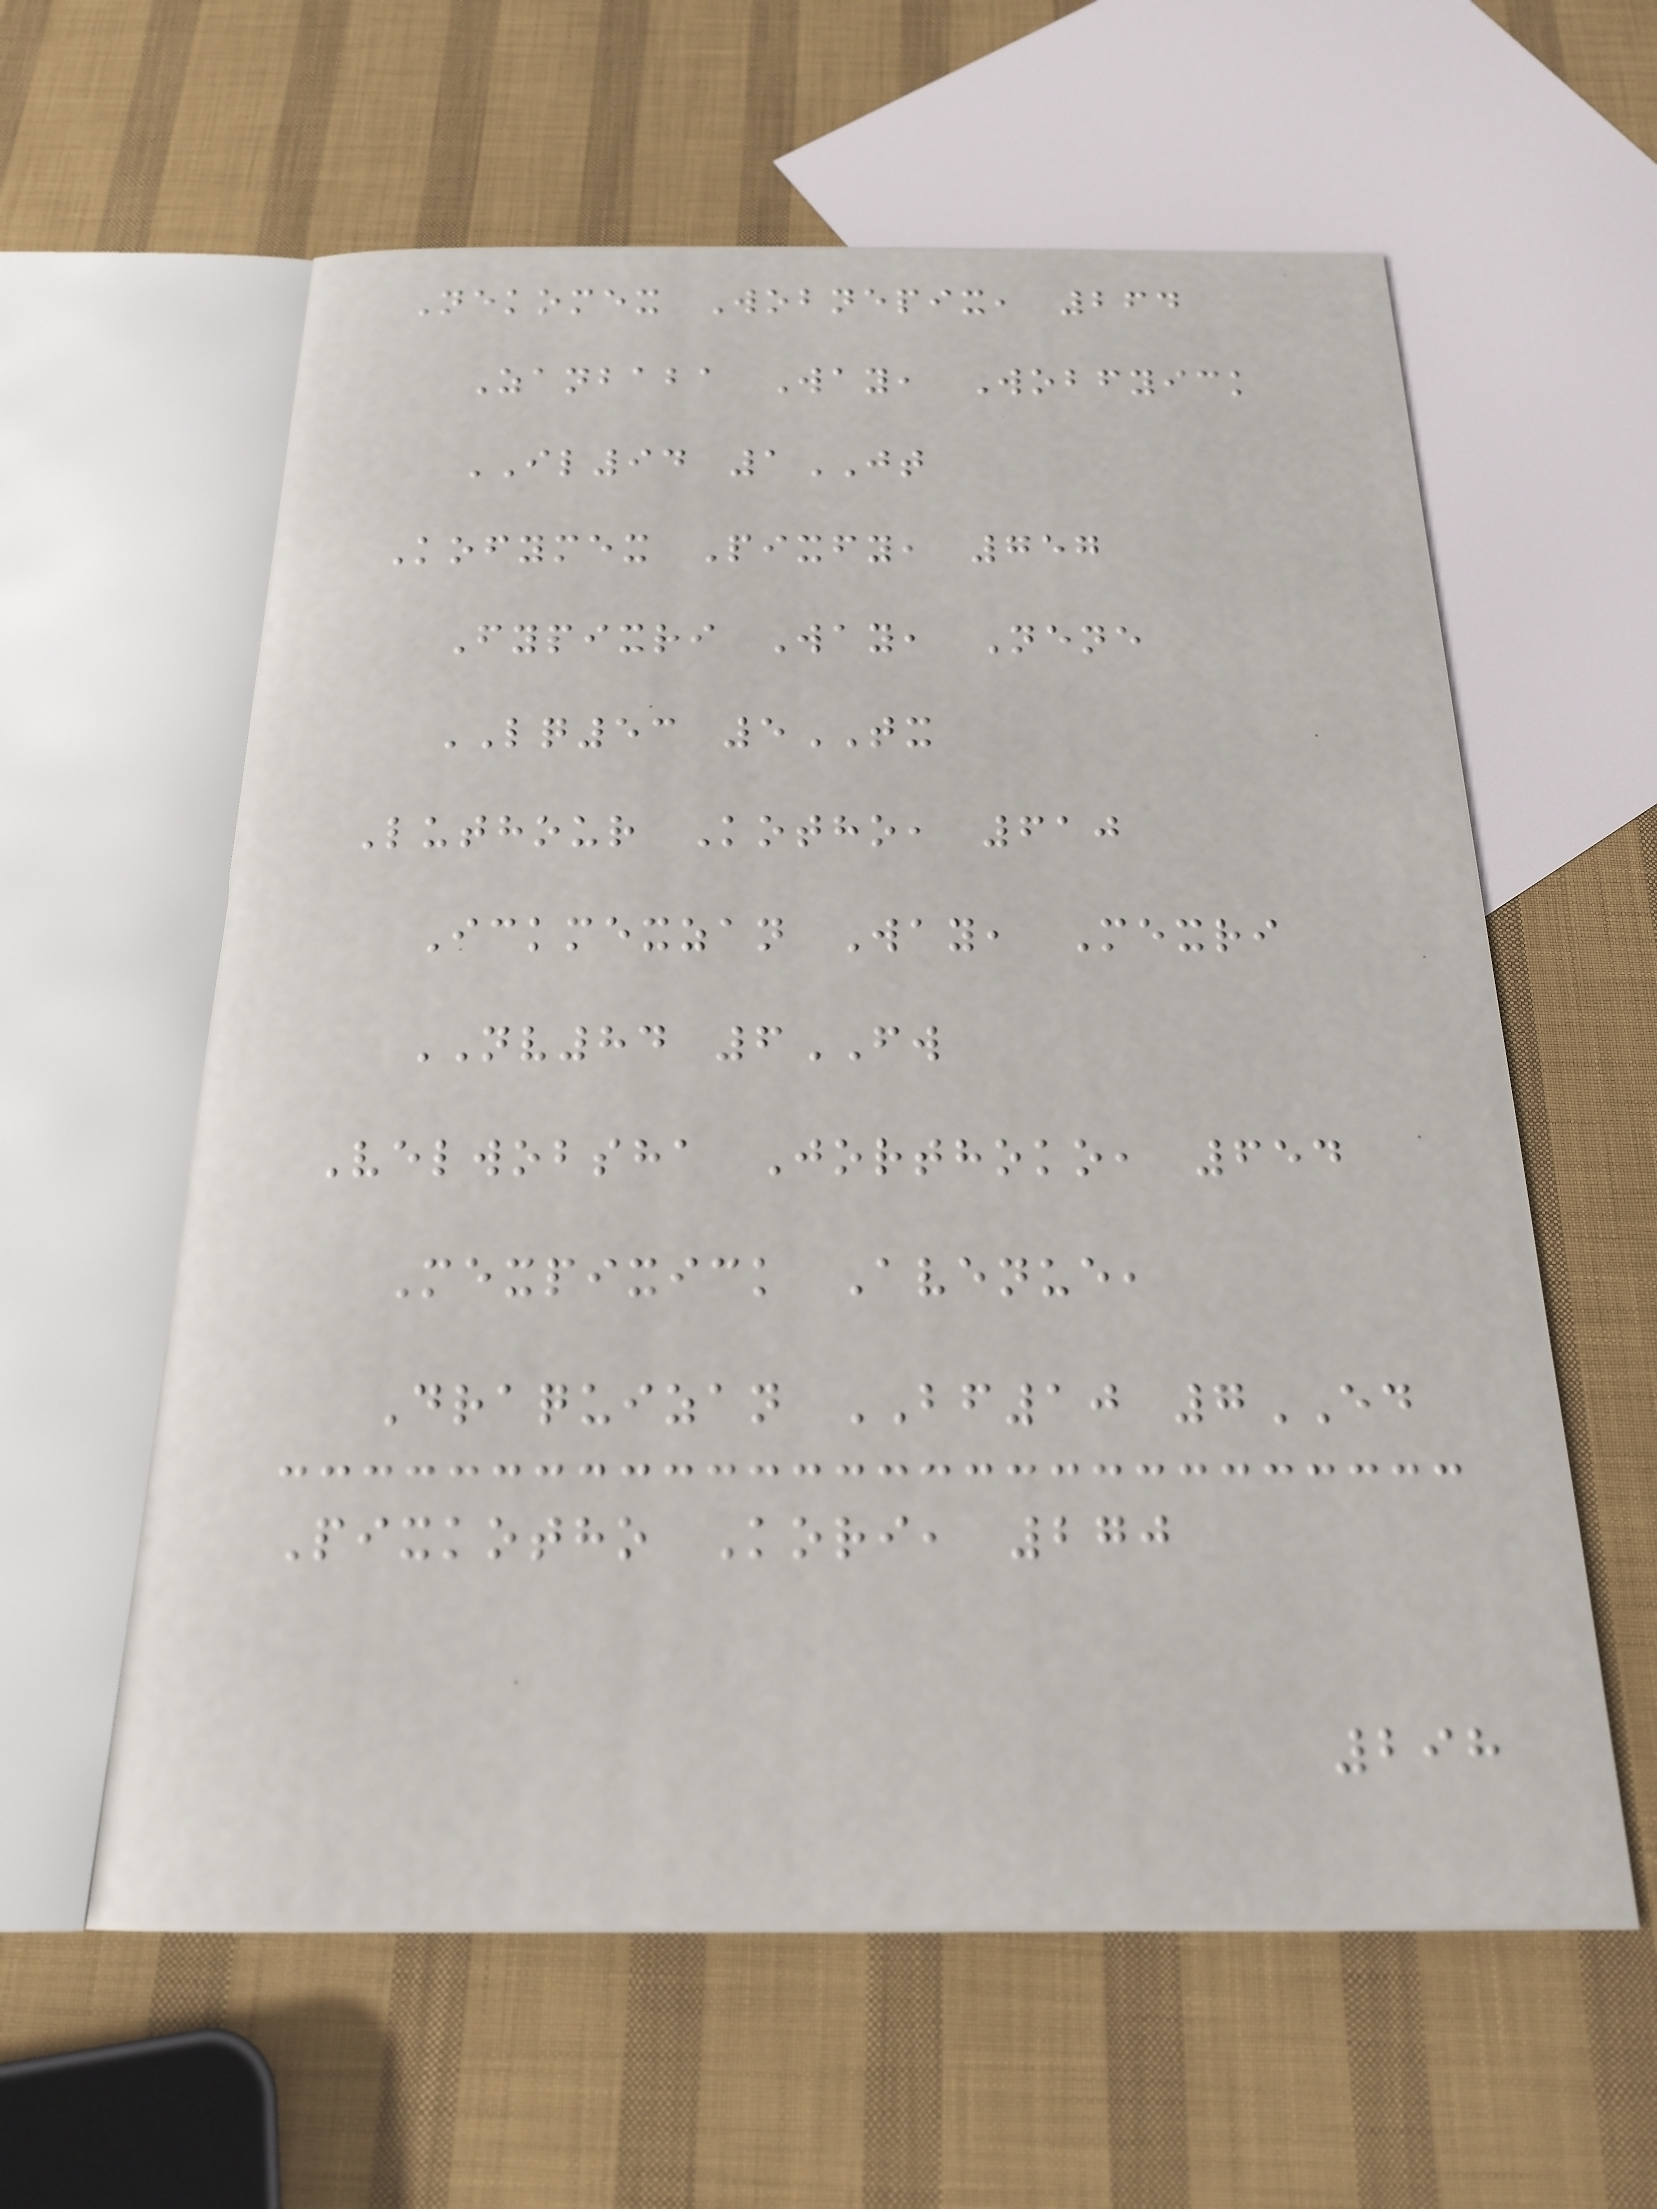Nekomex Wobnepix, 264
Zanbaba Way, Wobfyick
IL94 1JT
Kofymex Pixfy, 757
Fypixri Way, Nene
LQ53 5TX
Luthour Kotho, 610
Ickmexzan Way, Mexri
NV84 6FW
Velwobsha Jorthoko, 654
Mexpixick Avenue,
Draquizan BF10 7ED
Pixkotho Kori, 270
298
